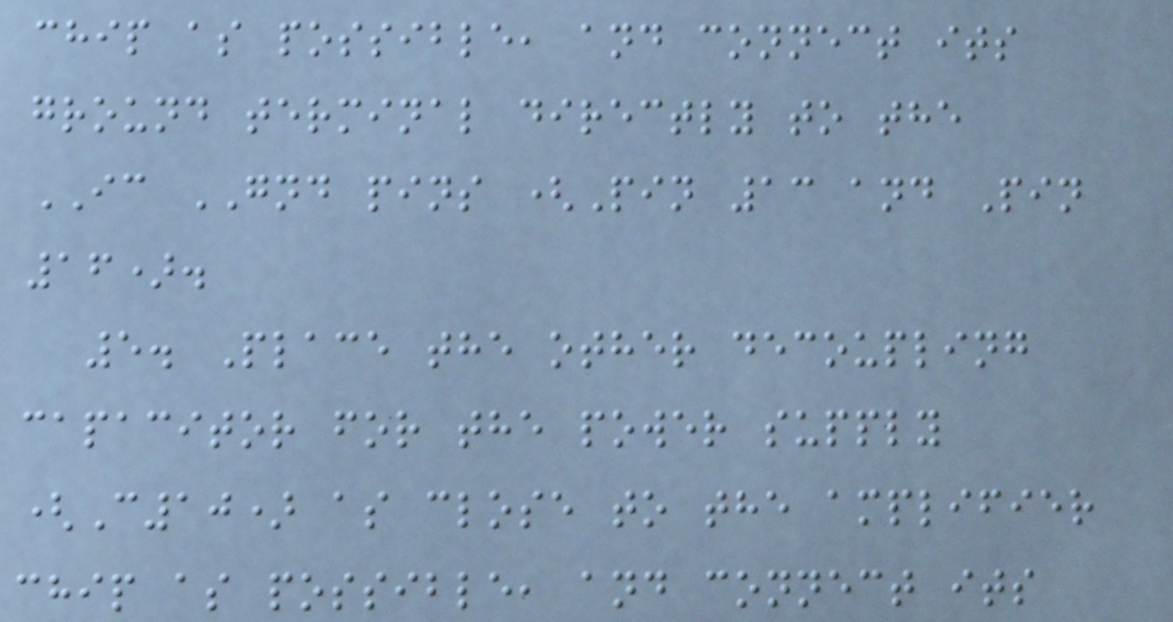chip as possible, and connect its
ground terminal directly to the
IC GND pins (Pin 13 and Pin
16).
5. Place the other decoupling
capacitor for the power supply
(C10) as close to the amplifier
chip as possible, and connect its
